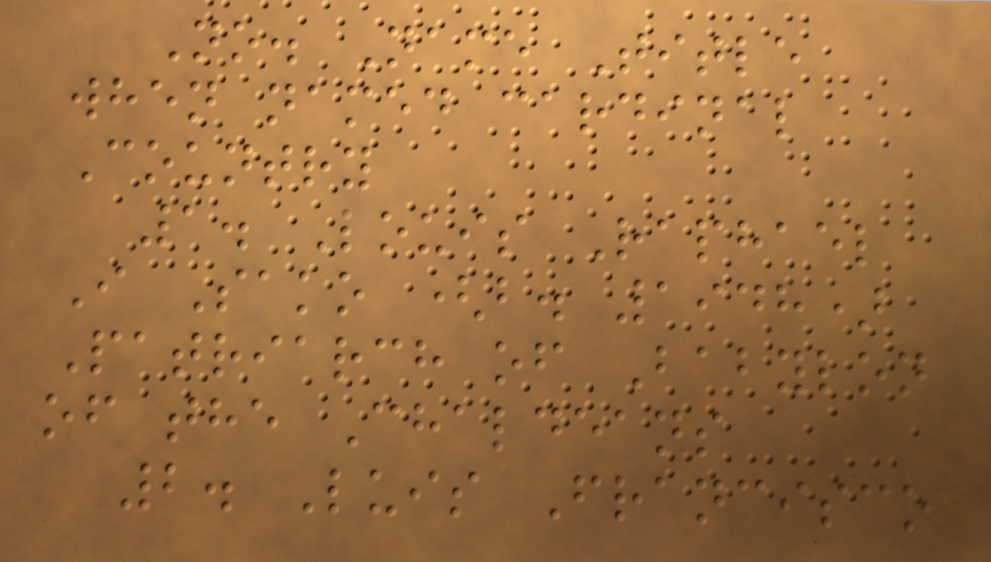No. Name Title
when named cardinal
Country
1. Louis Raphael
I Sako (b. 1948)
Patriarch of Babylon
of the Chaldeans
2. Luis Francisco
